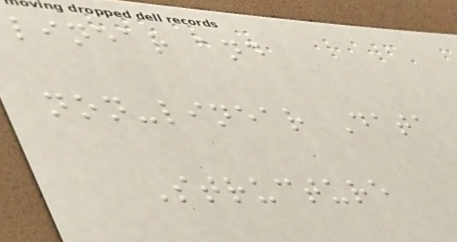linear and
non-linear Data
Structure
